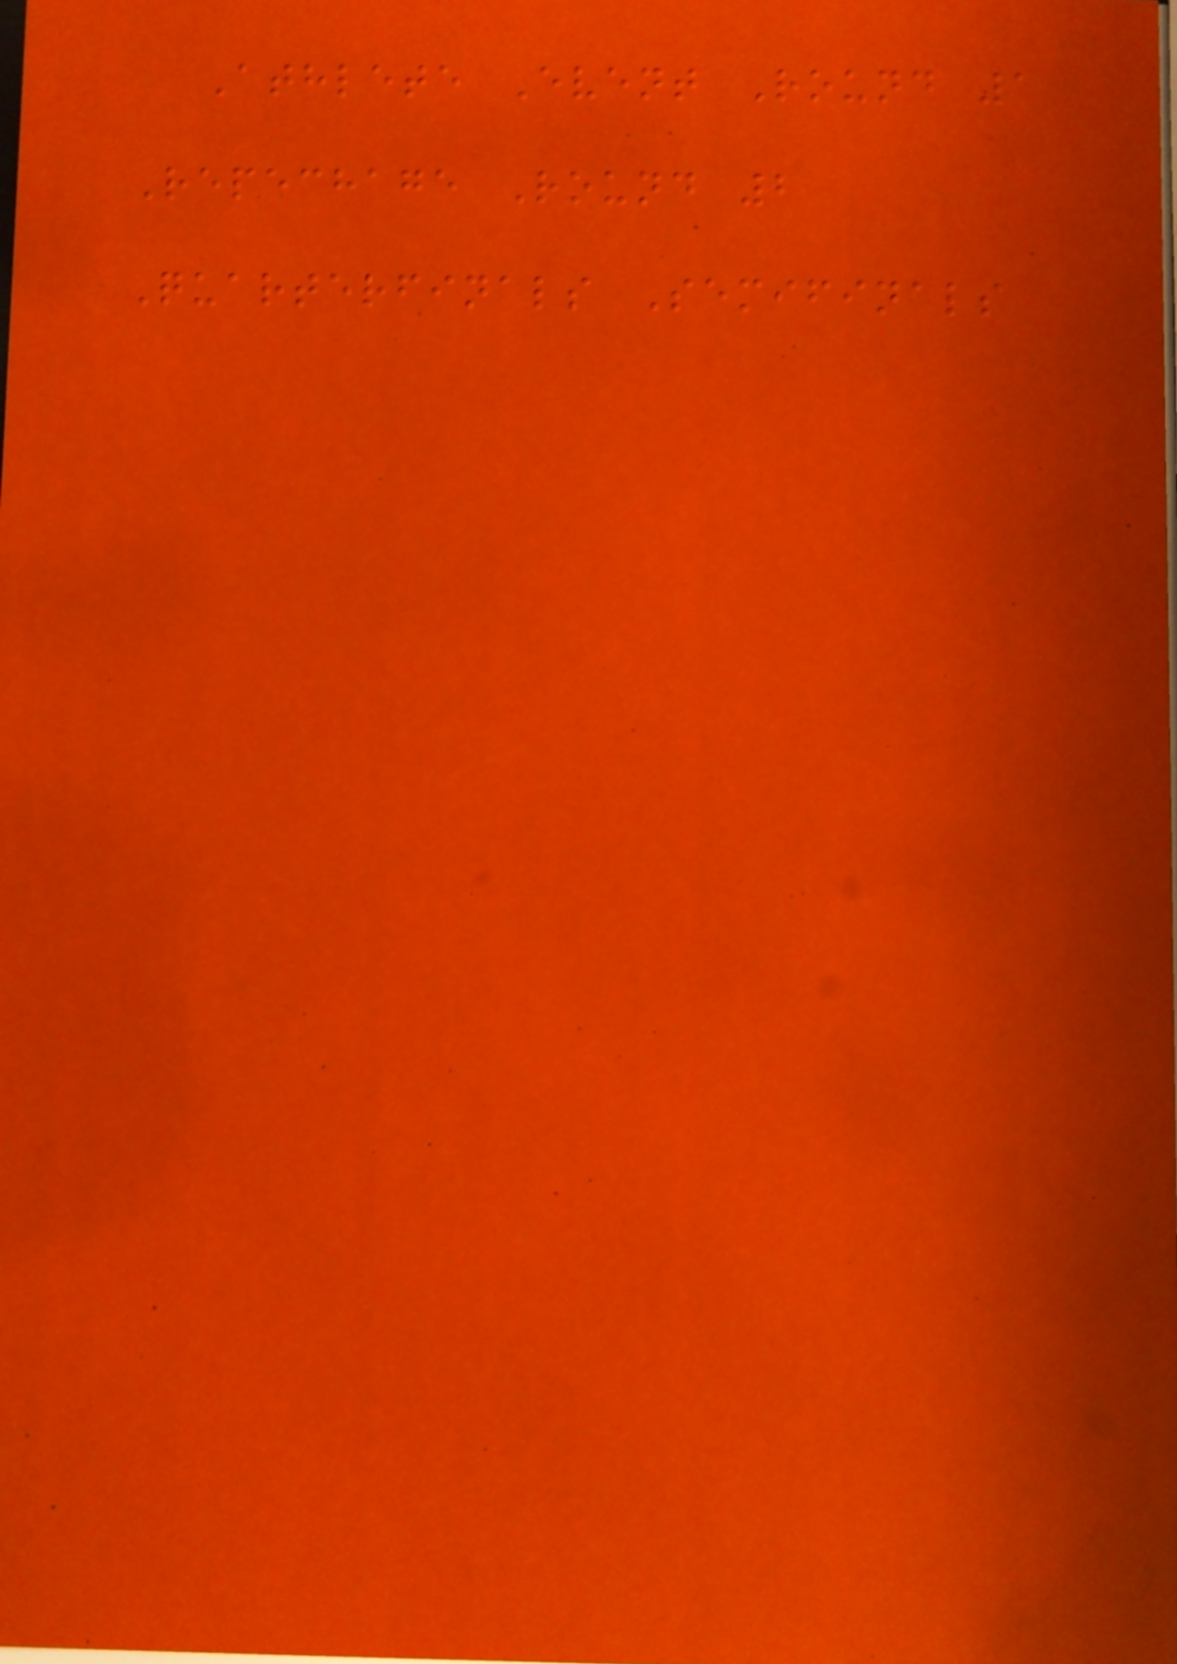Athlete Event Round 1
Repechage Round 2
Quarterfinals Semifinals
